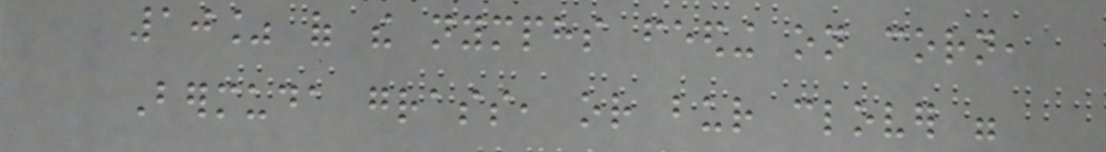10% of the nymphs feeding on corn,
Bermuda grass, or bur clover were
